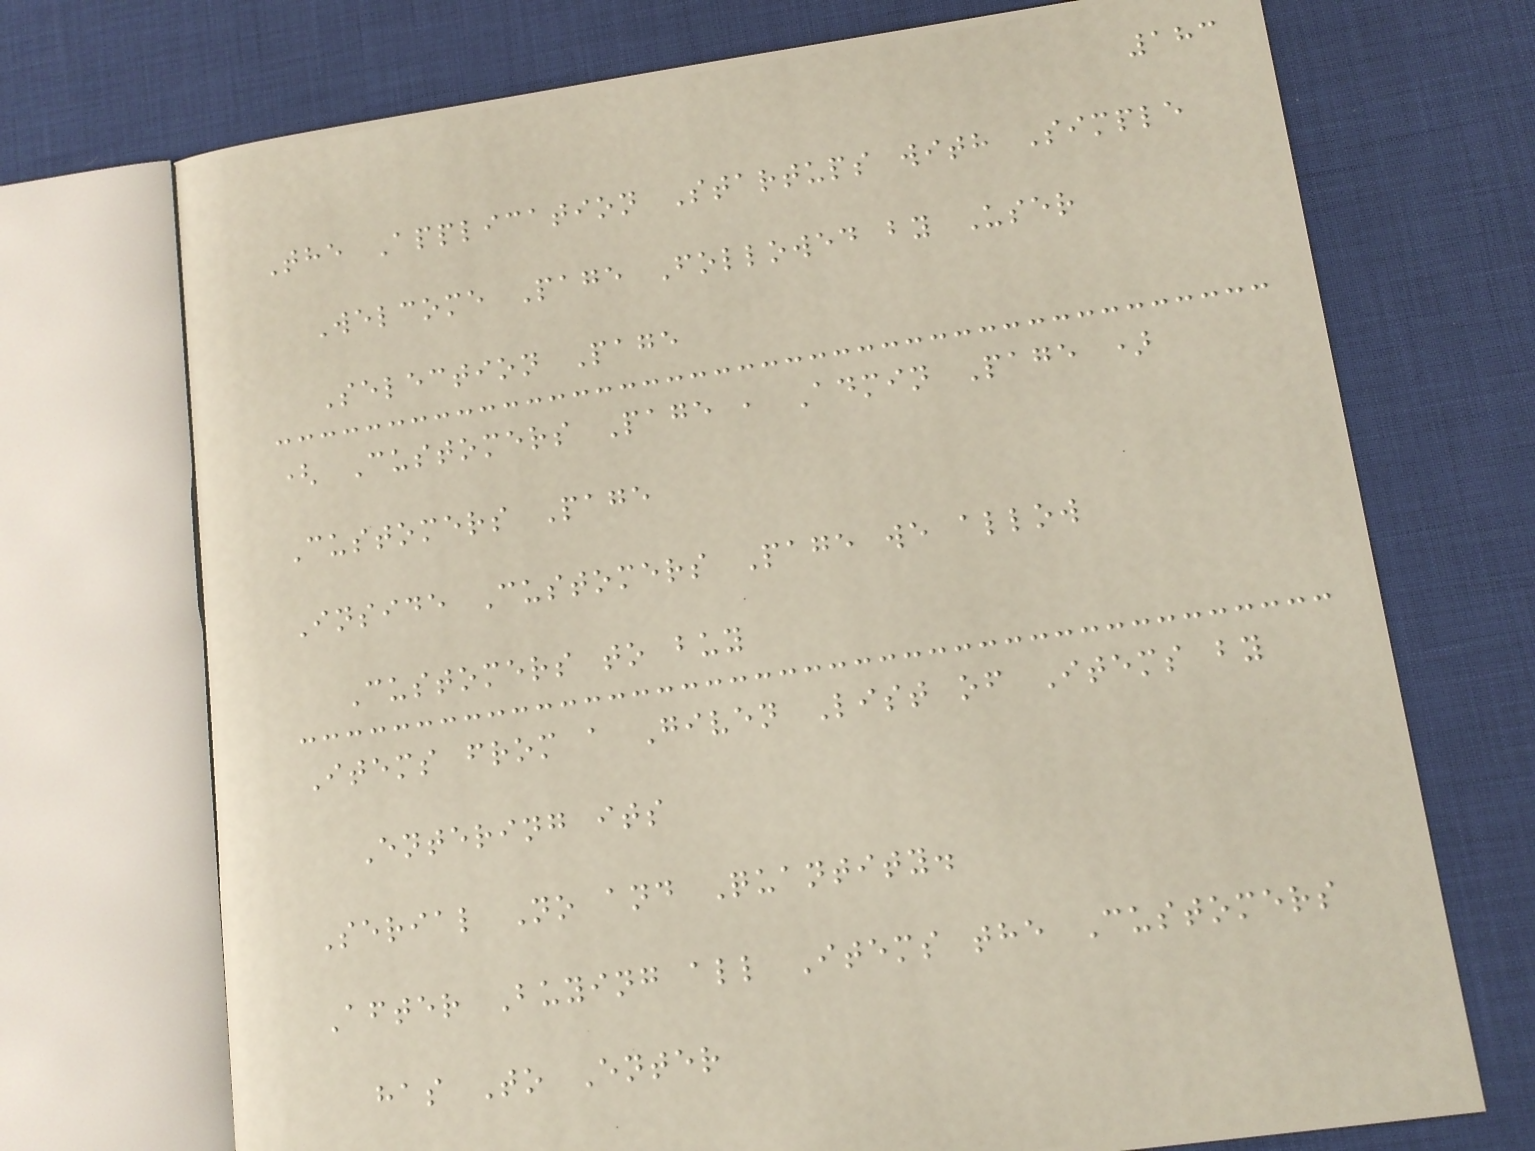183
The Application Startups with Simple
Welcome Page Followed by User
Selection Page
( Customers Page , Admin Page )
Customers Page
Inside Customers Page we allow
Customers to buy
Items from a Given List of Items by
Entering its
Serial No and Quantity.
After Buying all Items the Customers
has To Enter
